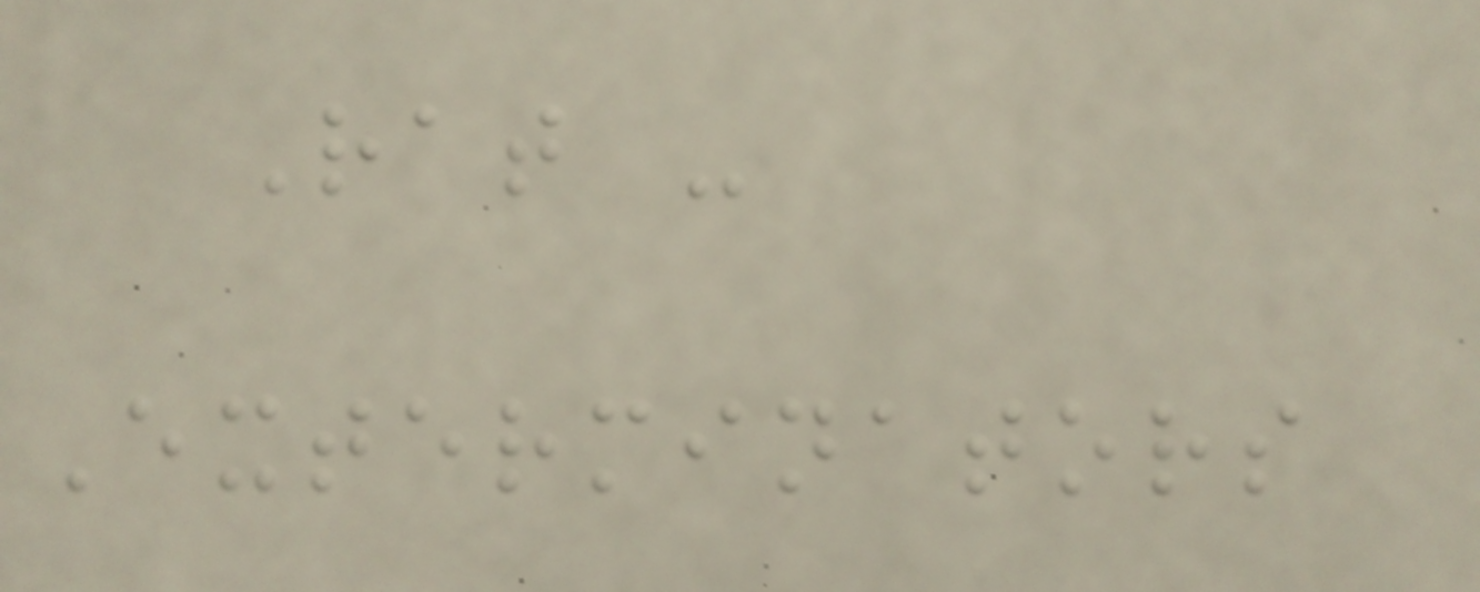Rat -
Exterminators
